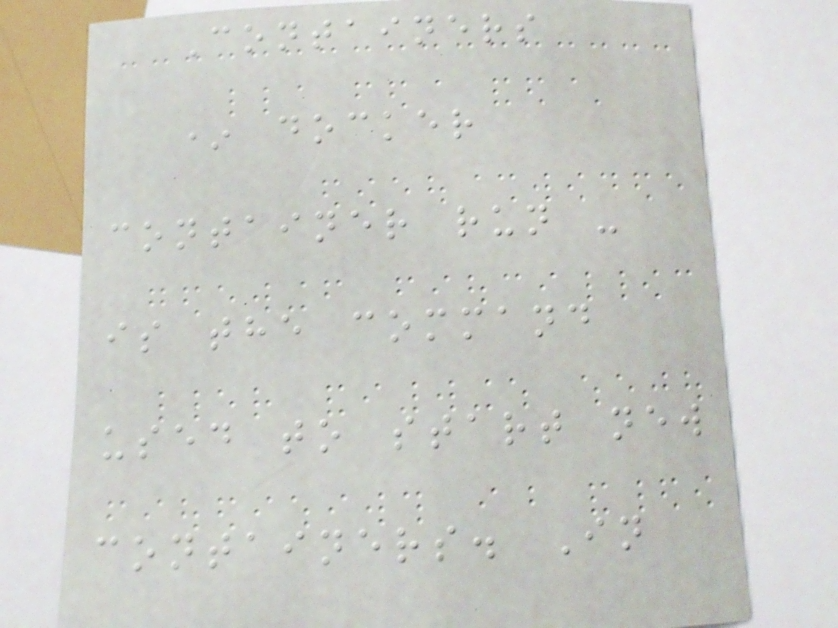Containers
* docker
container run -
is the command
used to start new
containers. In
